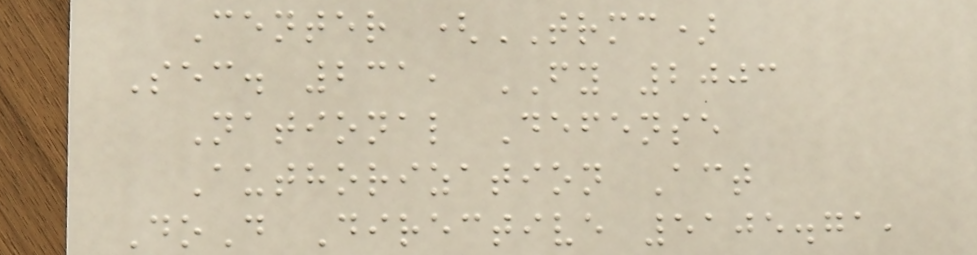Center (TRMC)
Sec. 231, FY 2003
National Defense
Authorization Act
DoD Directive 5105.71,
